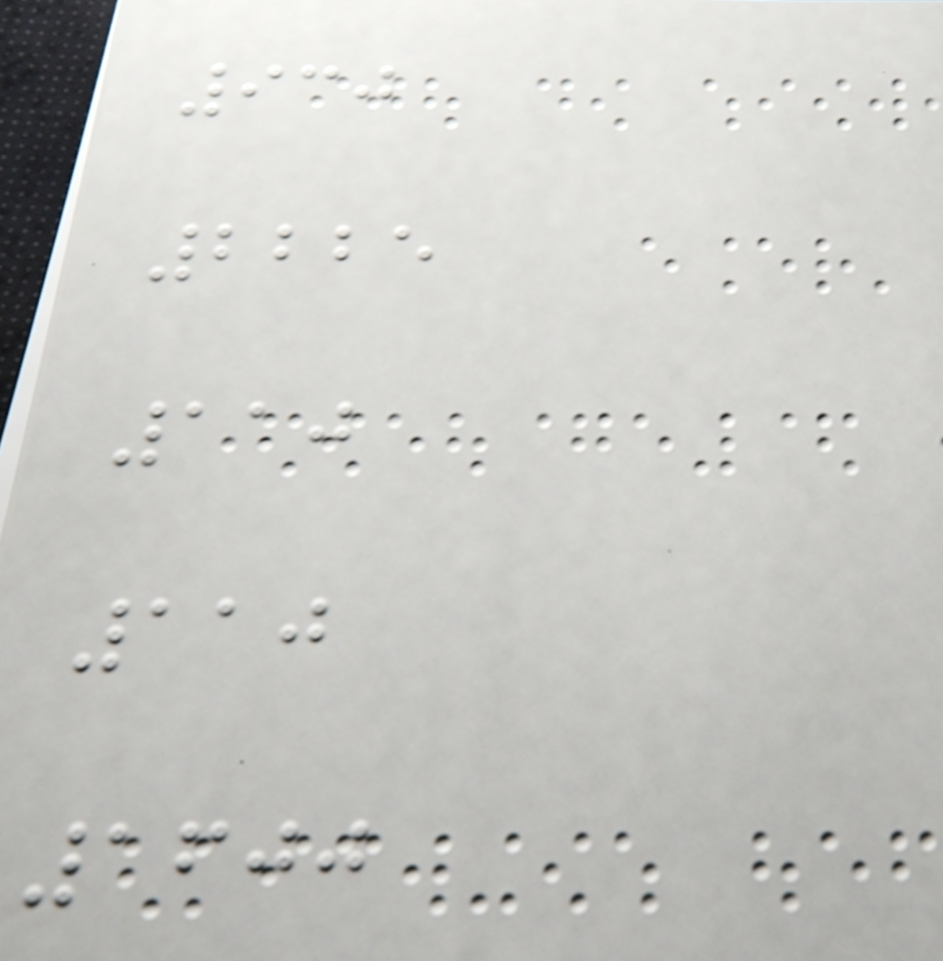930
2225
110
110
1600
